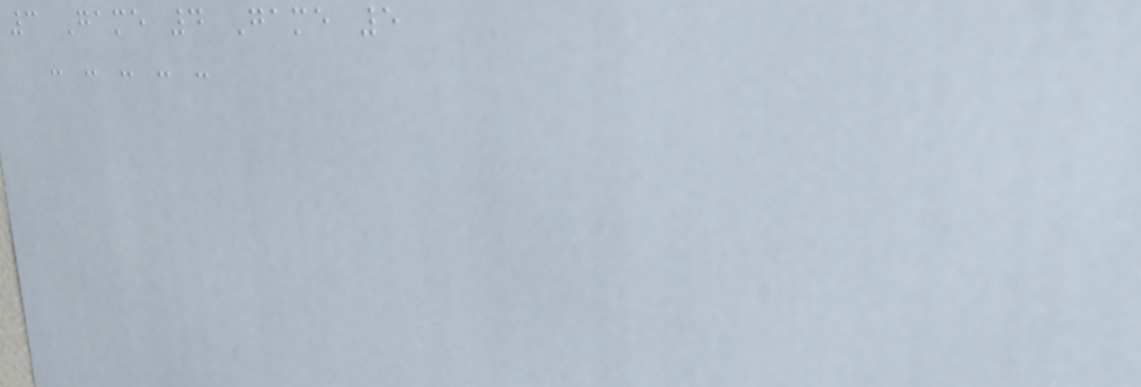3 Game 4 Game 5
- - - - -
